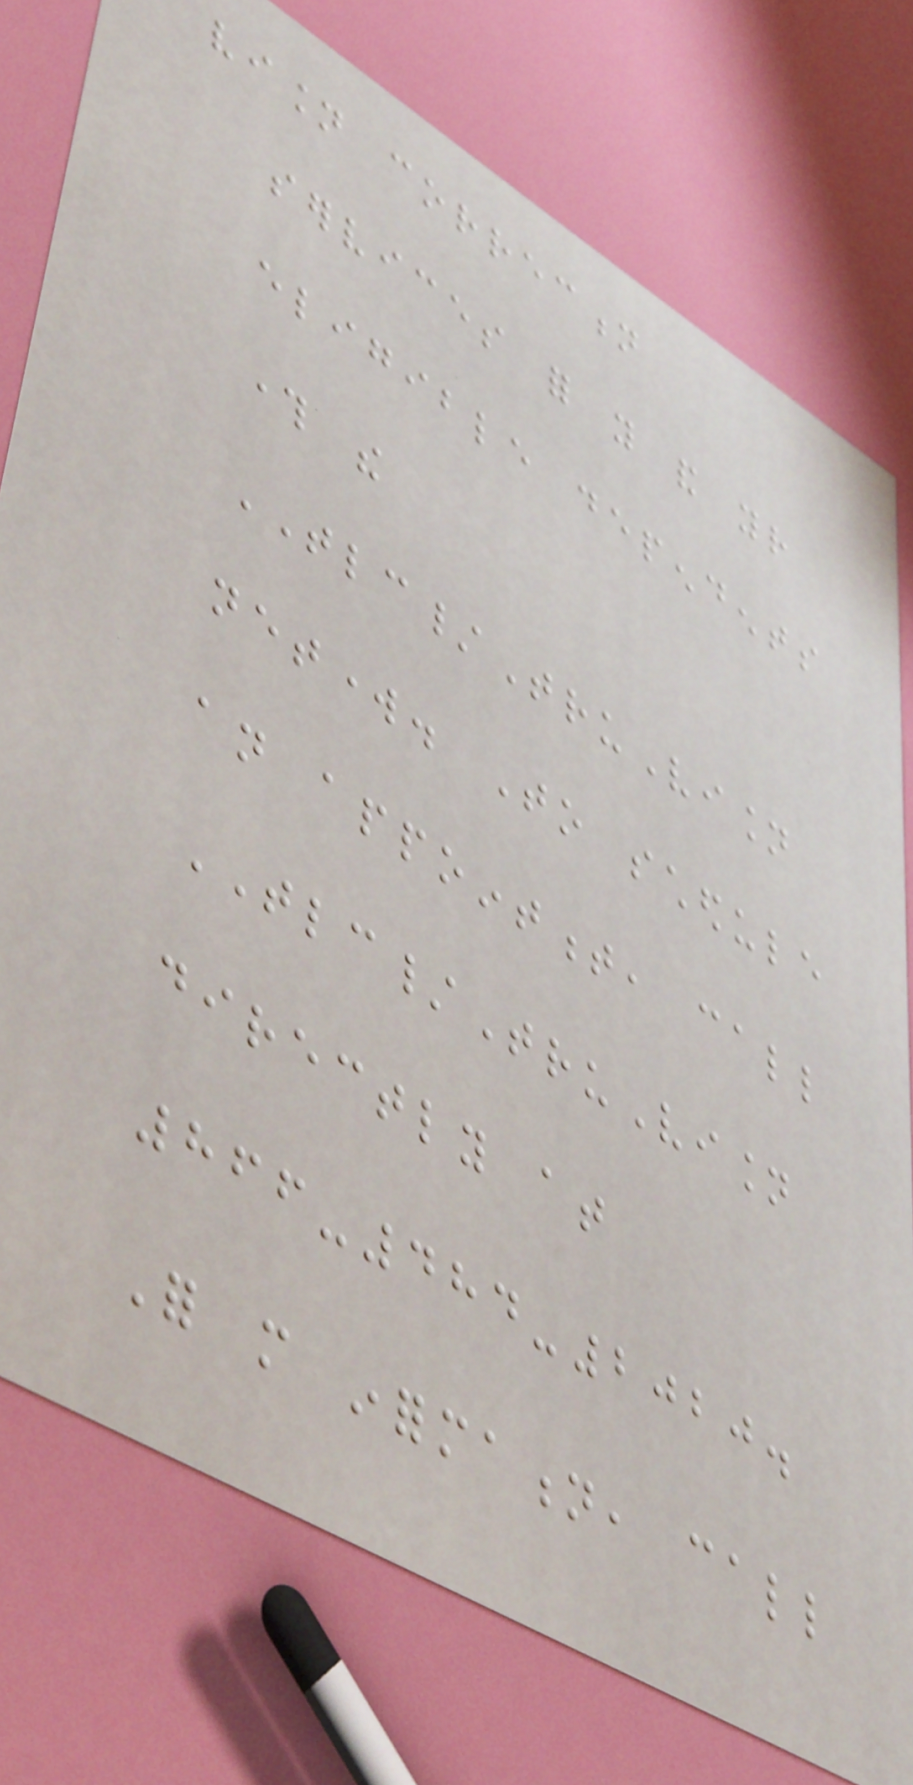vision correction
services for you and your
eligible dependents
through the
TLC/TruVision
network. To schedule
an appointment, call
TLC/TruVision
directly at
866-484-2020.
For more information, call
